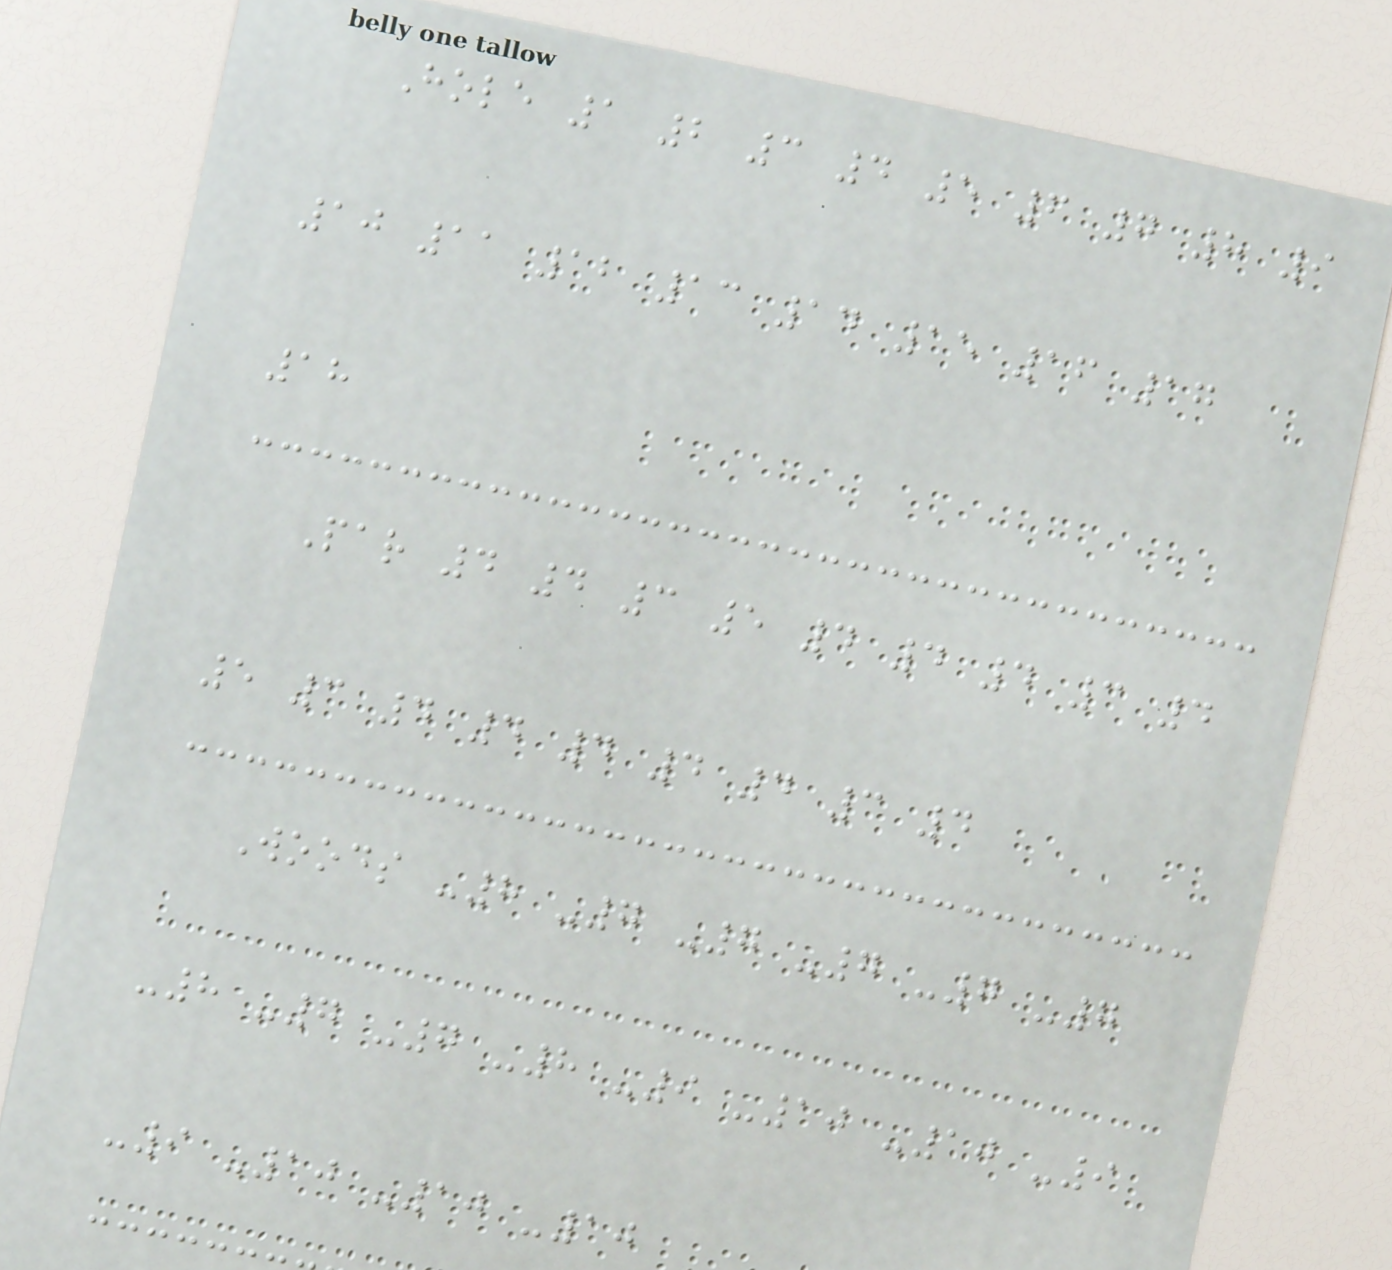Hole 1 2 3 4 5 6 7 8 9
10 11 12 13 14 15 16 17
18
Par 4 4 3 5 4 4 4 3 4
5 3 4 4 4 4 4 3 4
Woods -8 -7 -7 -7 -7 -7
-8 -7 -7 -8 -9 -10 -10 -9
-9 -10 -10 -10
